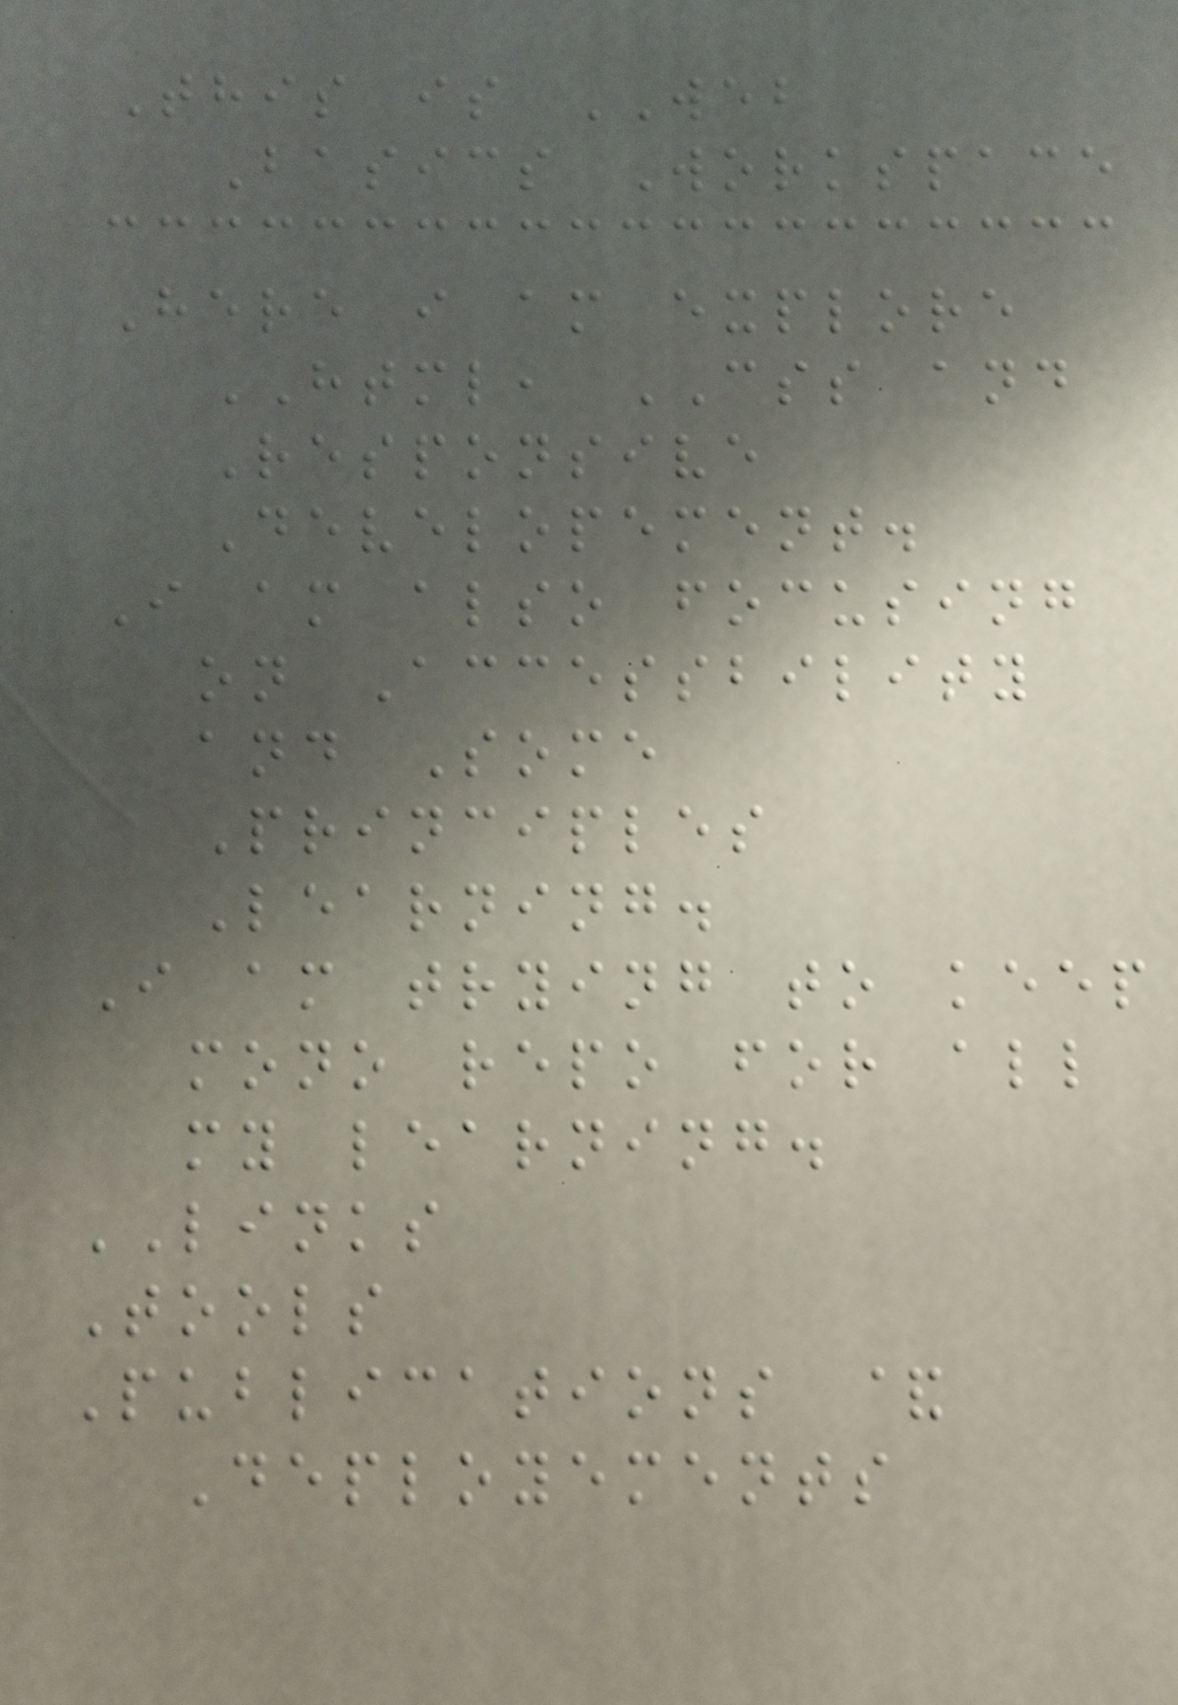This is WEB
Basics Workspace
Here i am explore
HTML, CSS and
Responsive
Developement.
I am also focusing
on Accessbility
and Some
Principles
Learning.
I am trying to keep
mono repo for all
my learning.
LINKS
Tools
Publications &
Deployements
